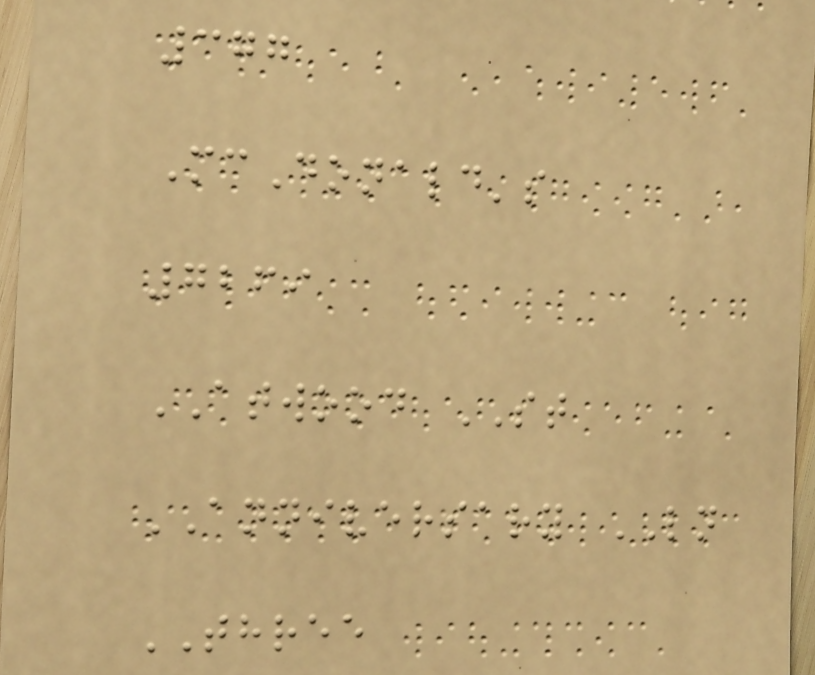377
McDonald's
7269
ATWOOD ST
ANNIVERSARY LN
THREE
